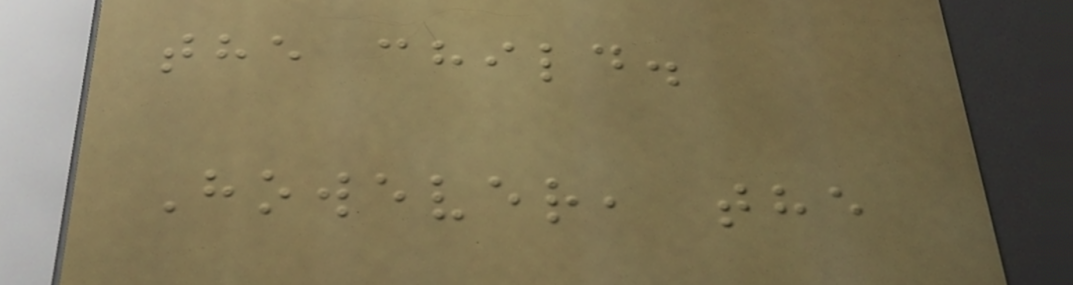the child.
However, the
